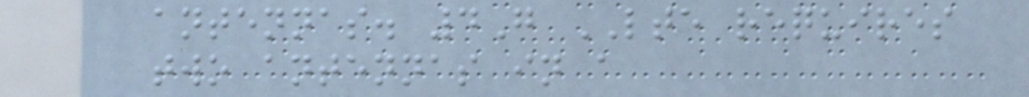antennas. 4G LTE requires
two antennas in a
